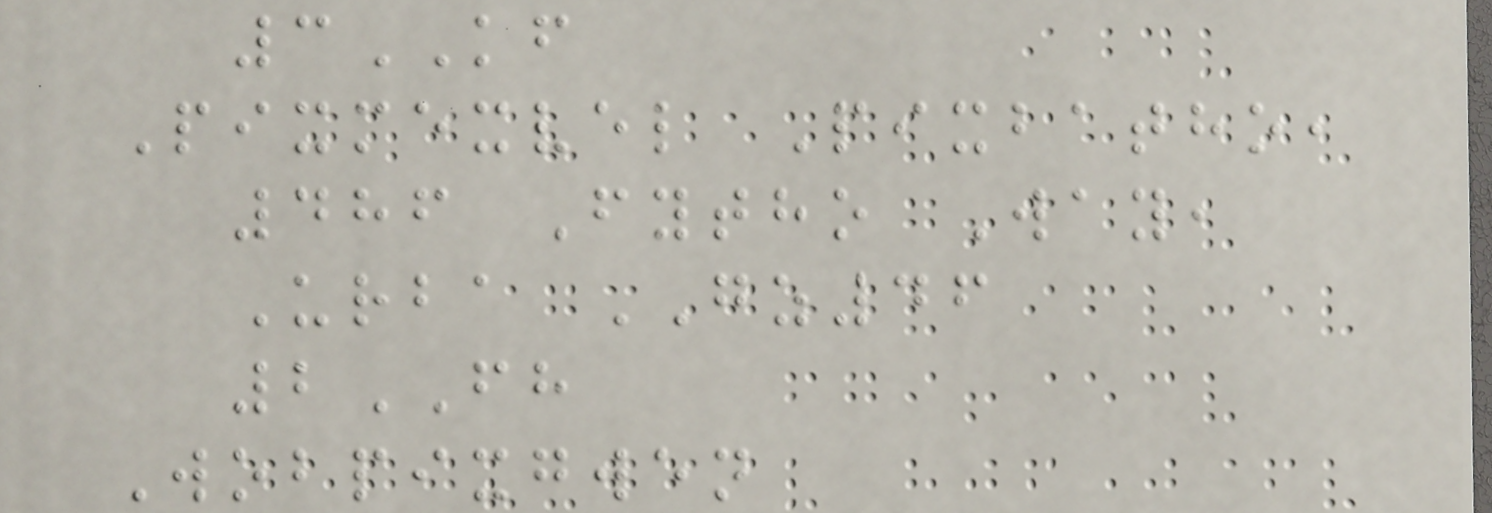3KF
Pixmexvel Pixbatho,
486 Fytho Way,
Urba GZ46
2FH
Wobpixgwen
